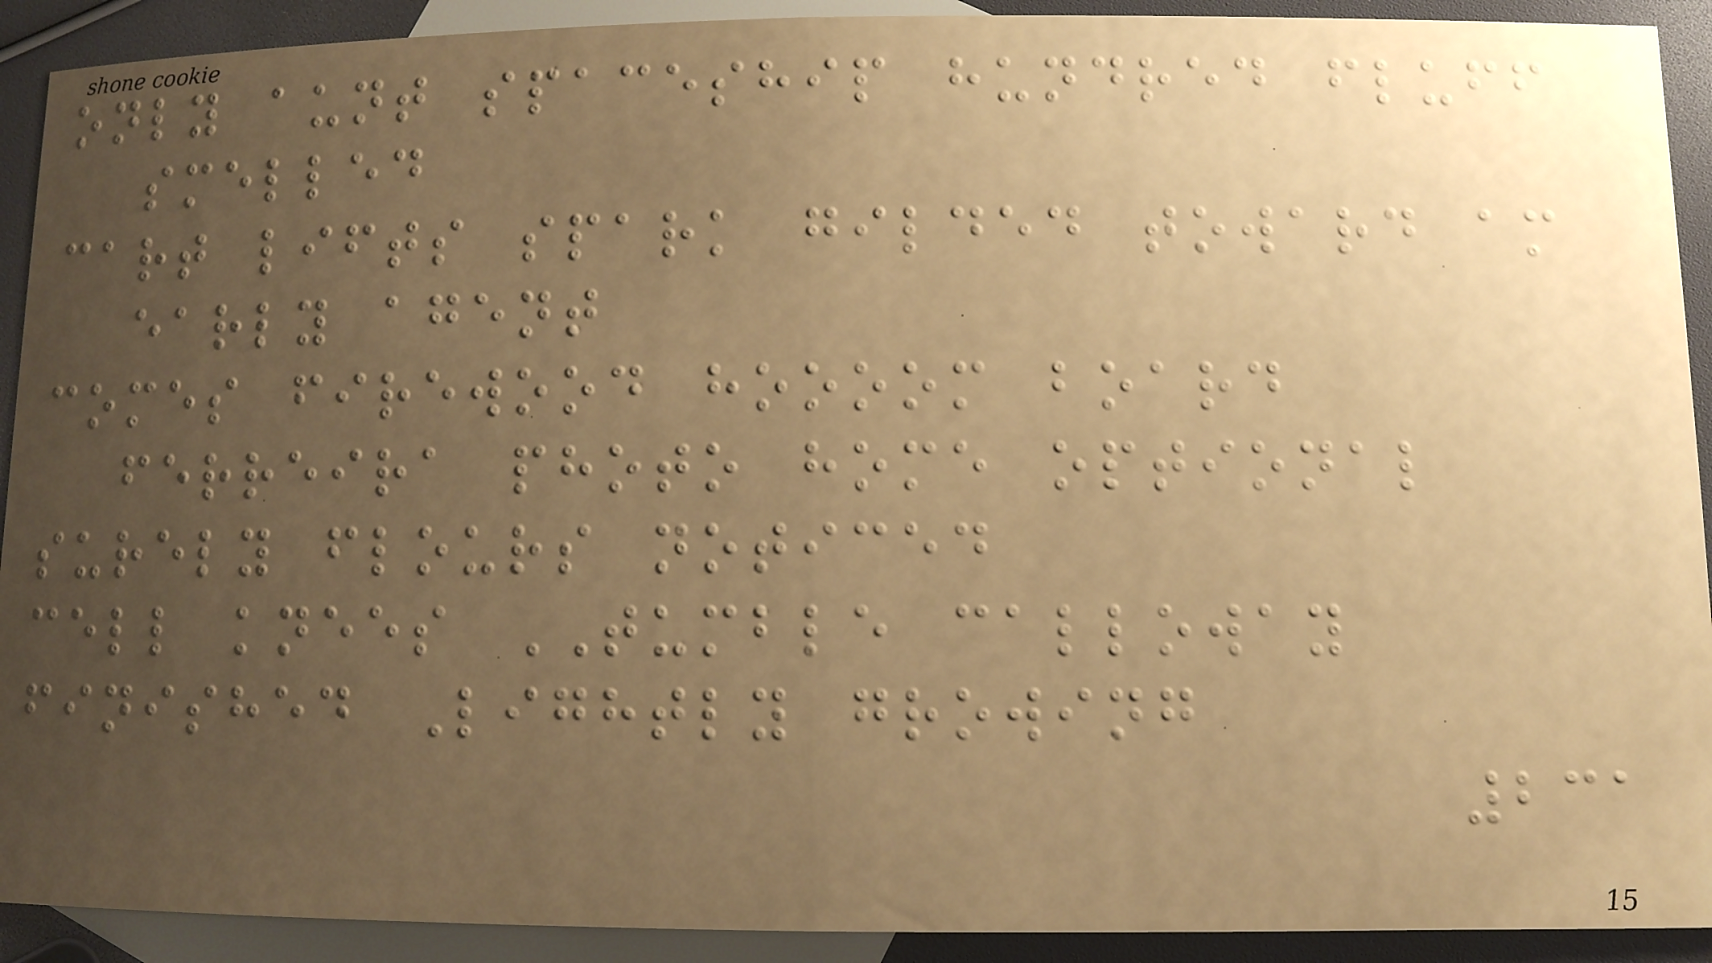only aunt spaceship hundred fluff
smelled
cart lifts spark gilded toward am
early agent
comes firewood hoooom board
ferreira photo home optional
surely flours noticed
cell knees TUMBLE calloway
finished Lightly growing
231
